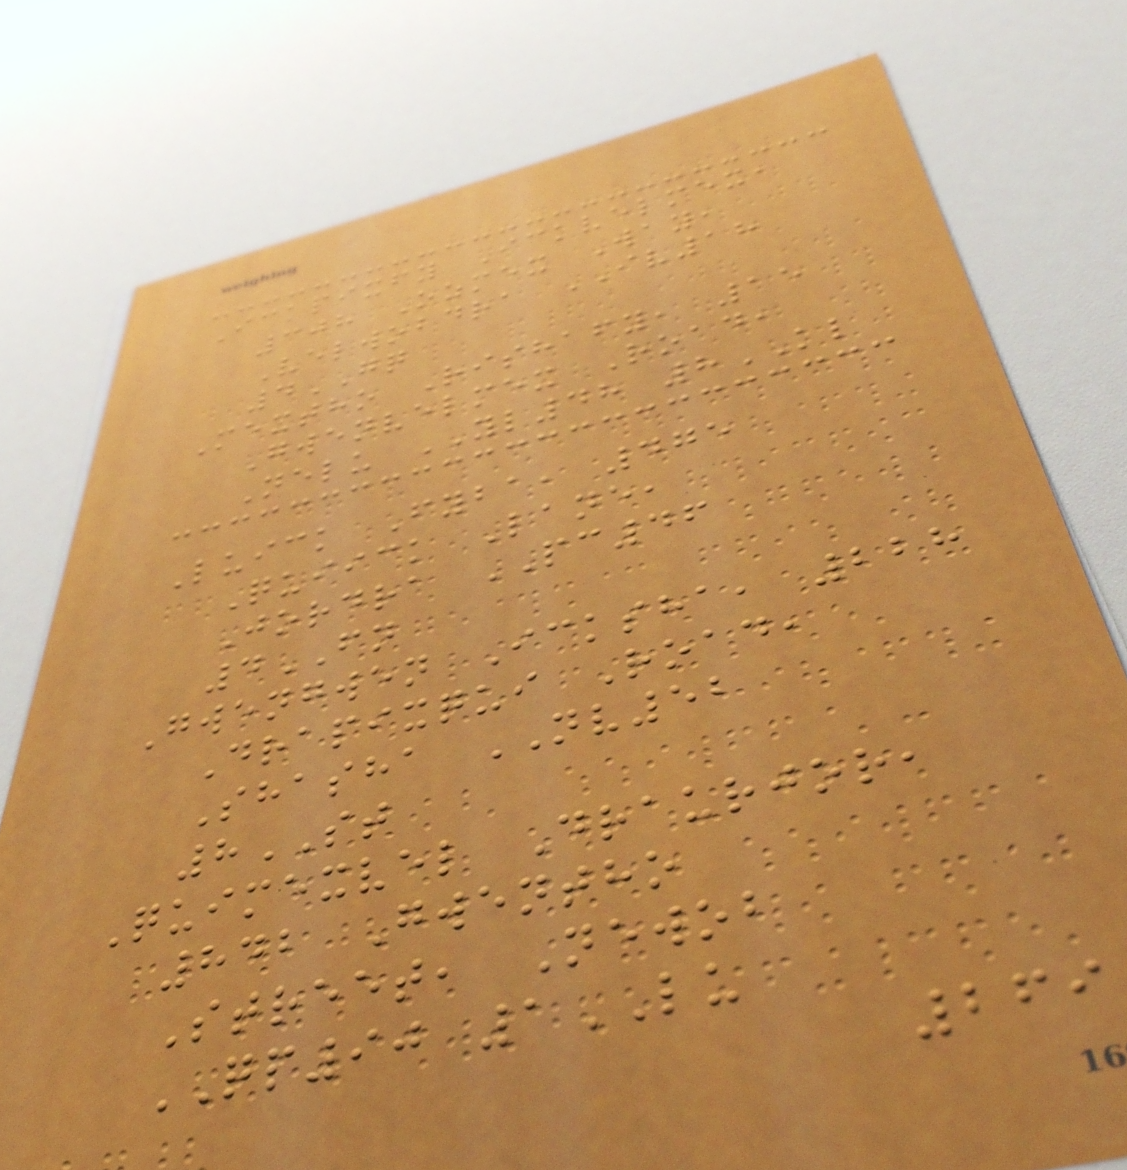Ickpixfy Ickvelmex,
308 Ozmex Way,
Velwobdra IV18
4GQ
Mextho Rishafy, 15
Gwenvelmex Road,
Nelu YL48 8KL
Luick Fyba, 475
Quiick Lane,
Jordra PC46
4FN
Gwengwen Icksha, 228
Drapixqui Road,
Shasha NV52
8ST
Quimexvel Draurjor,
842 Gwentho
Street, Newob
QP90 1LU
269
